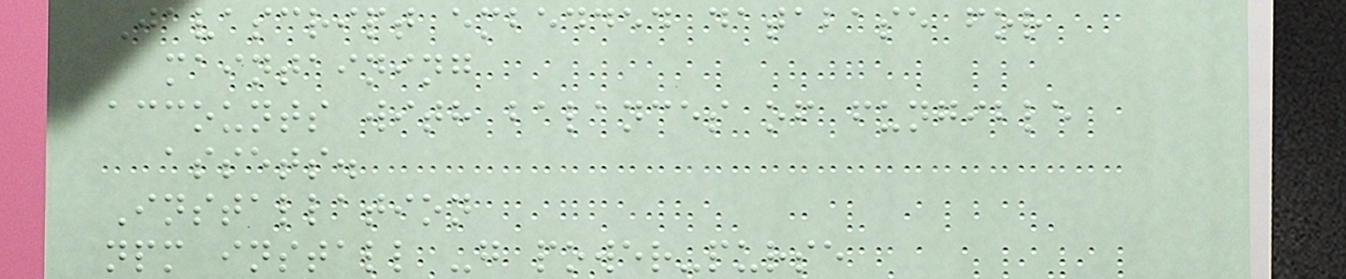Javascript embedded database for
maintaining
accounts with balances of fungible
assets.
Installation
npm install -g power-purse
